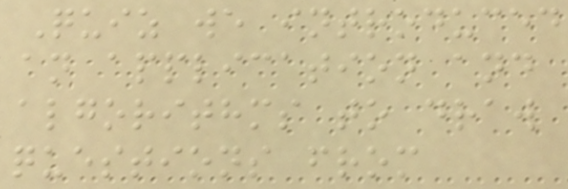Quiz we introduced
an application and
algorithms to draw
questions from
